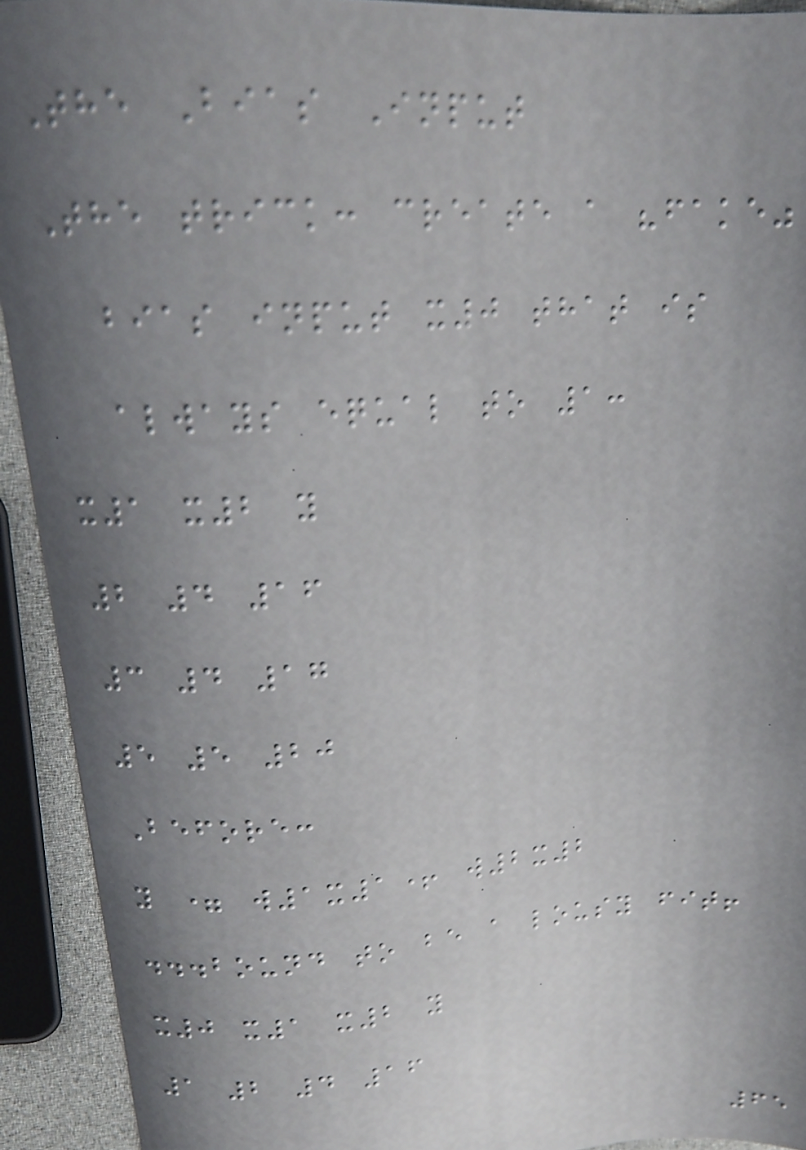The Bias Input
The trick: create a "fake"
bias input x0 that is
always equal to 1:
x1 x2 y
2 4 16
3 4 17
5 5 20
Before:
y = w1x1+ w2x2
...bound to be a lousy fit!
x0 x1 x2 y
1 2 4 16
65
